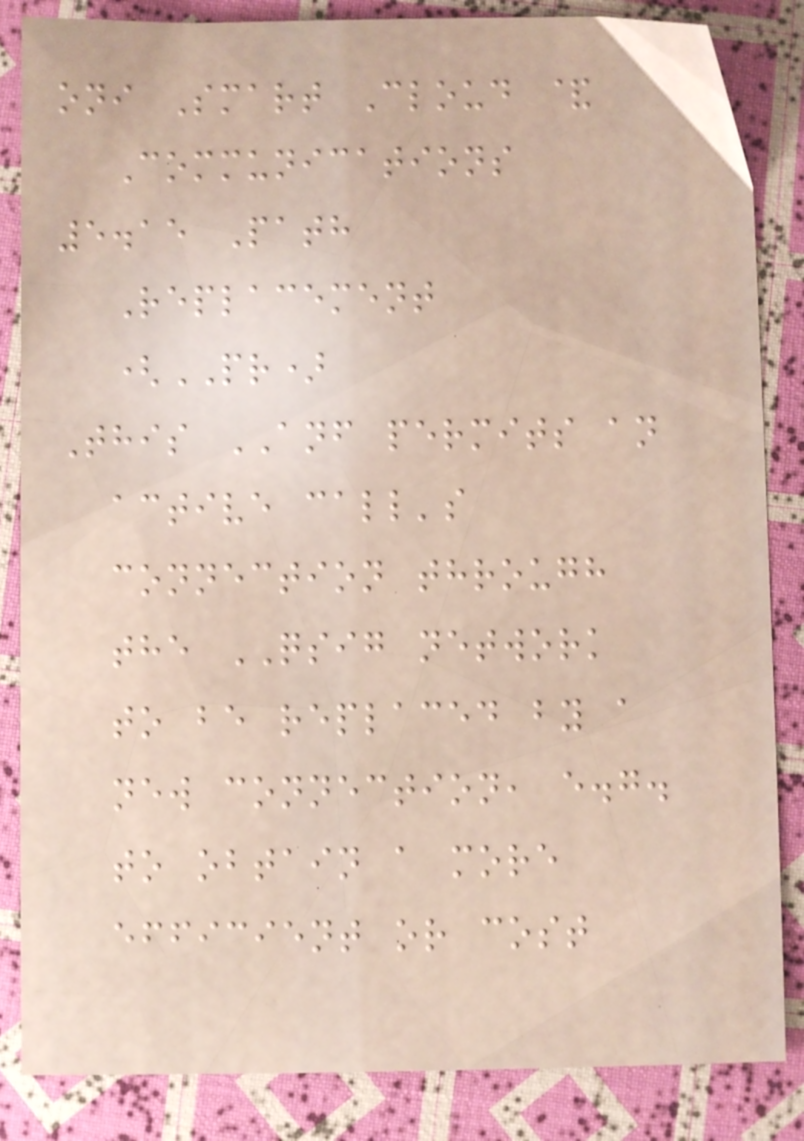oni Smart Cloud &
Communications
5.15 Path
Replacement
(PR)
This ANF permits an
active call's
connection through
the QSIG network
to be replaced by a
new connection, e.g.
to obtain a more
efficient or cost
